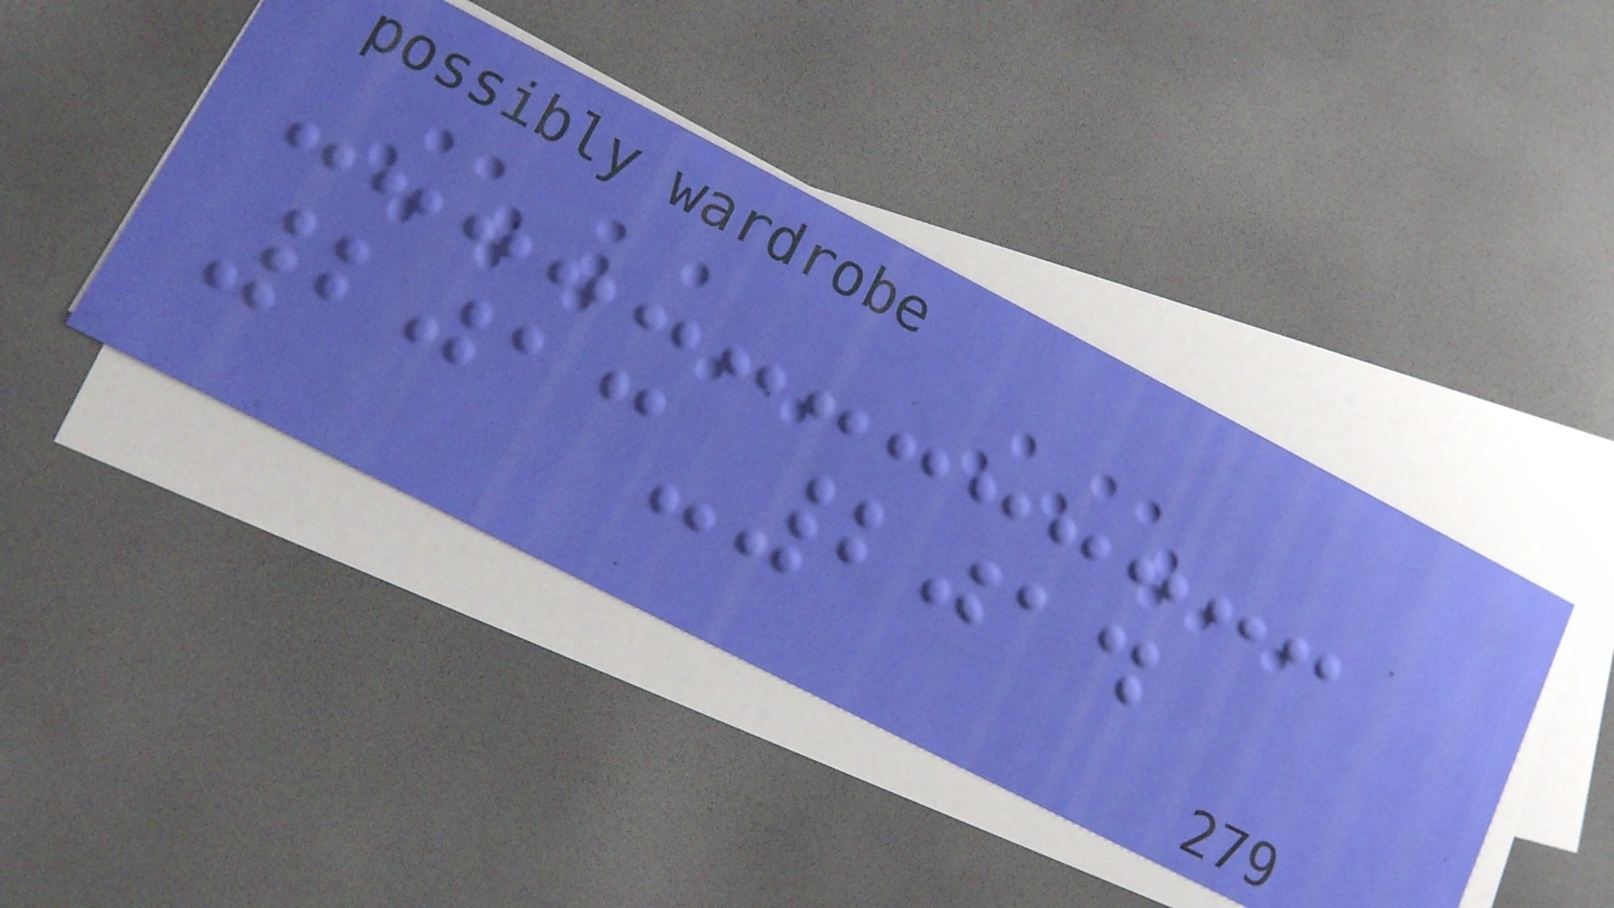2013-2014
